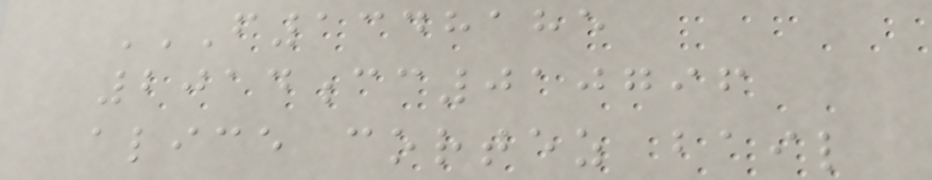F1348185
2014CC010796
ALICE CORTEZ BAIL
